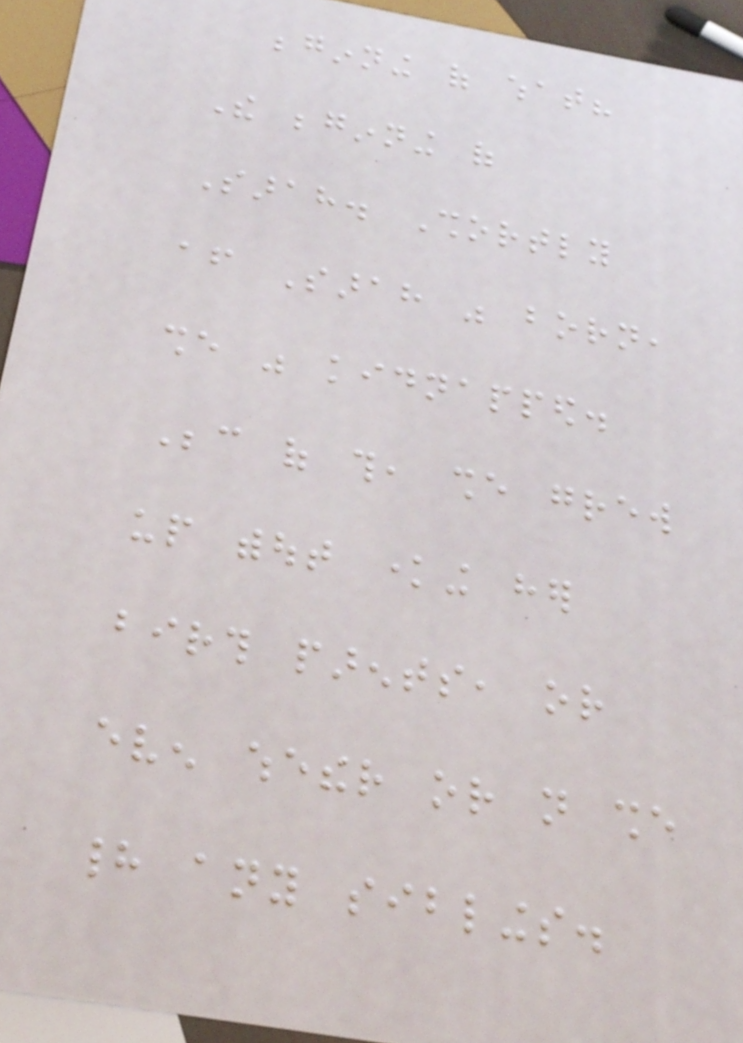beginning of what?
The beginning of
Sarah. Shortly
after Sarah was born,
she was kidnapped.
Because of this, she grew
up without knowing her
birth parents, or
even whether or not she
had any siblings.
